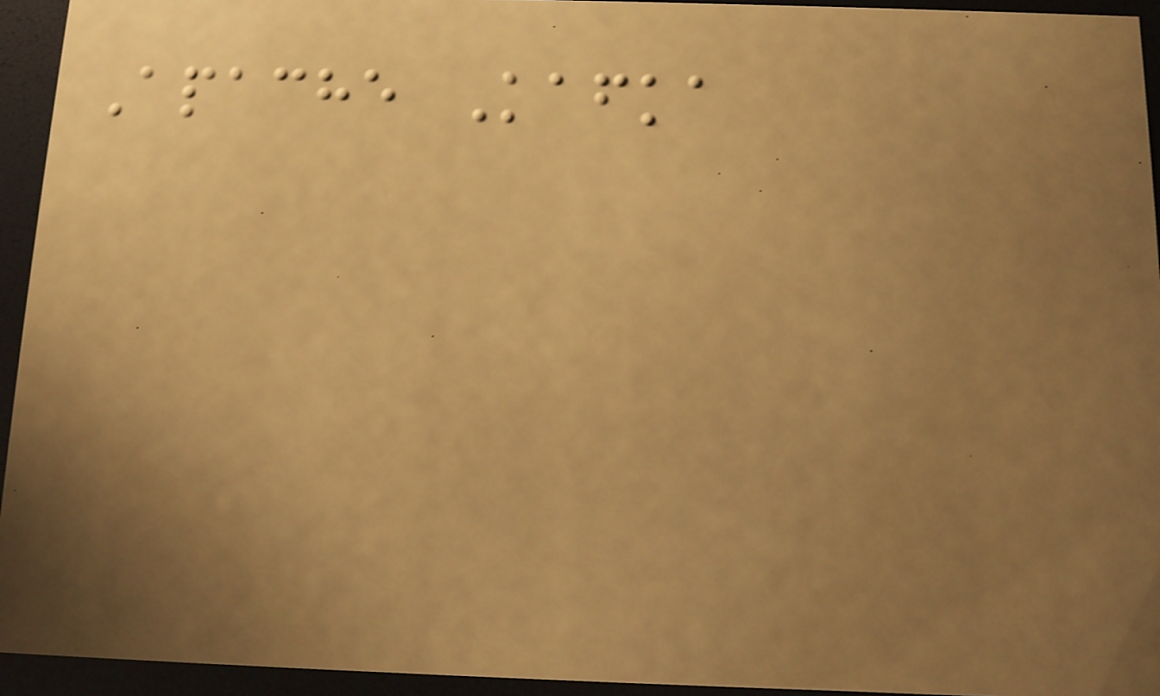Apache Kafka
